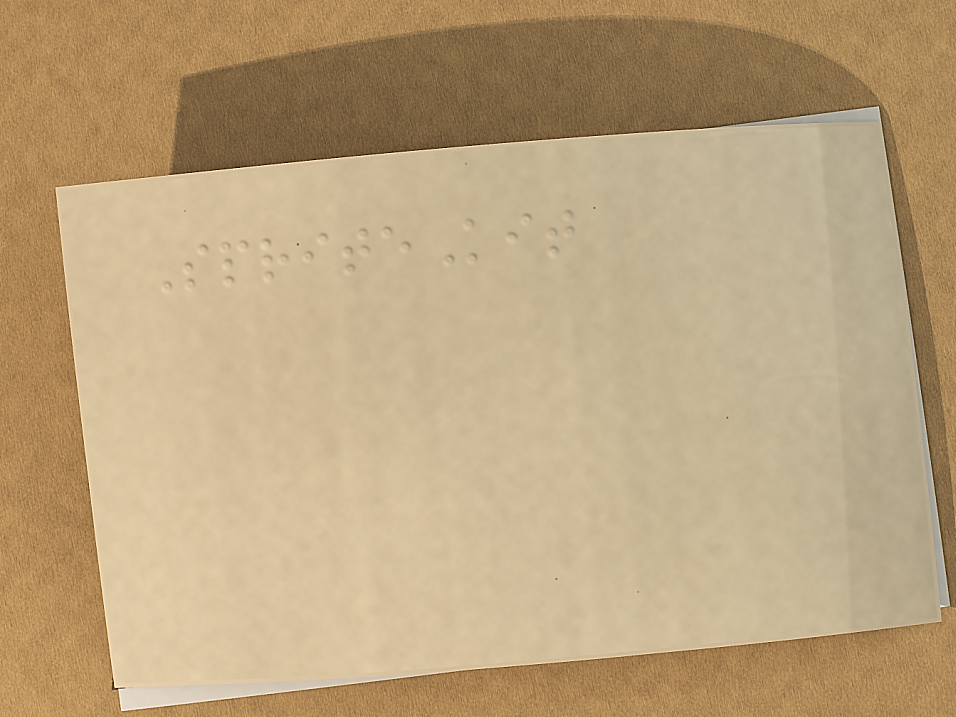SpriteKit
